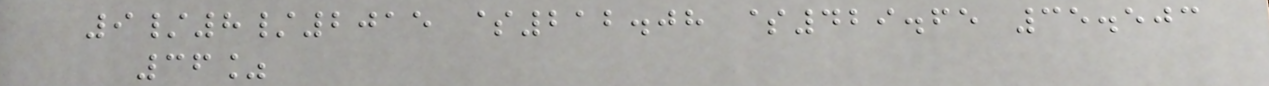9/8/2015 $212.08 $429.65 35.503
36%
